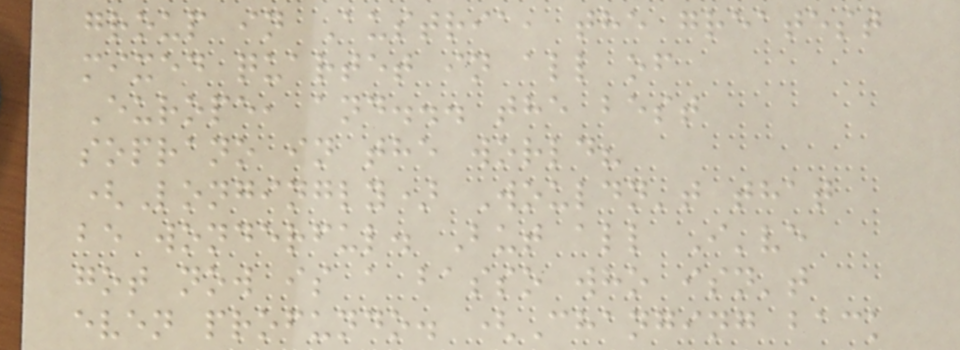group in Austria, the greatest
mixed quartet in all of
Europe, and... the best
soprano in the world?
(Longingly) Wouldn't that
be wonderful. But all I've
got now is a basso who isn't
even profundo. (Changing back
